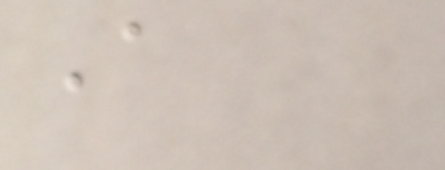A
